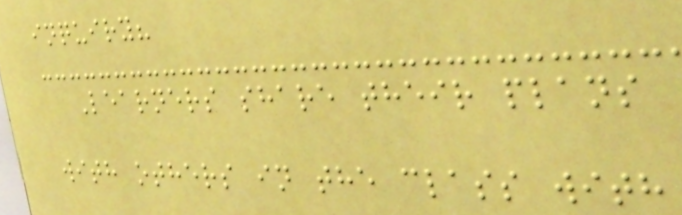inquiry?
Learners share their plans
with others in the class with
